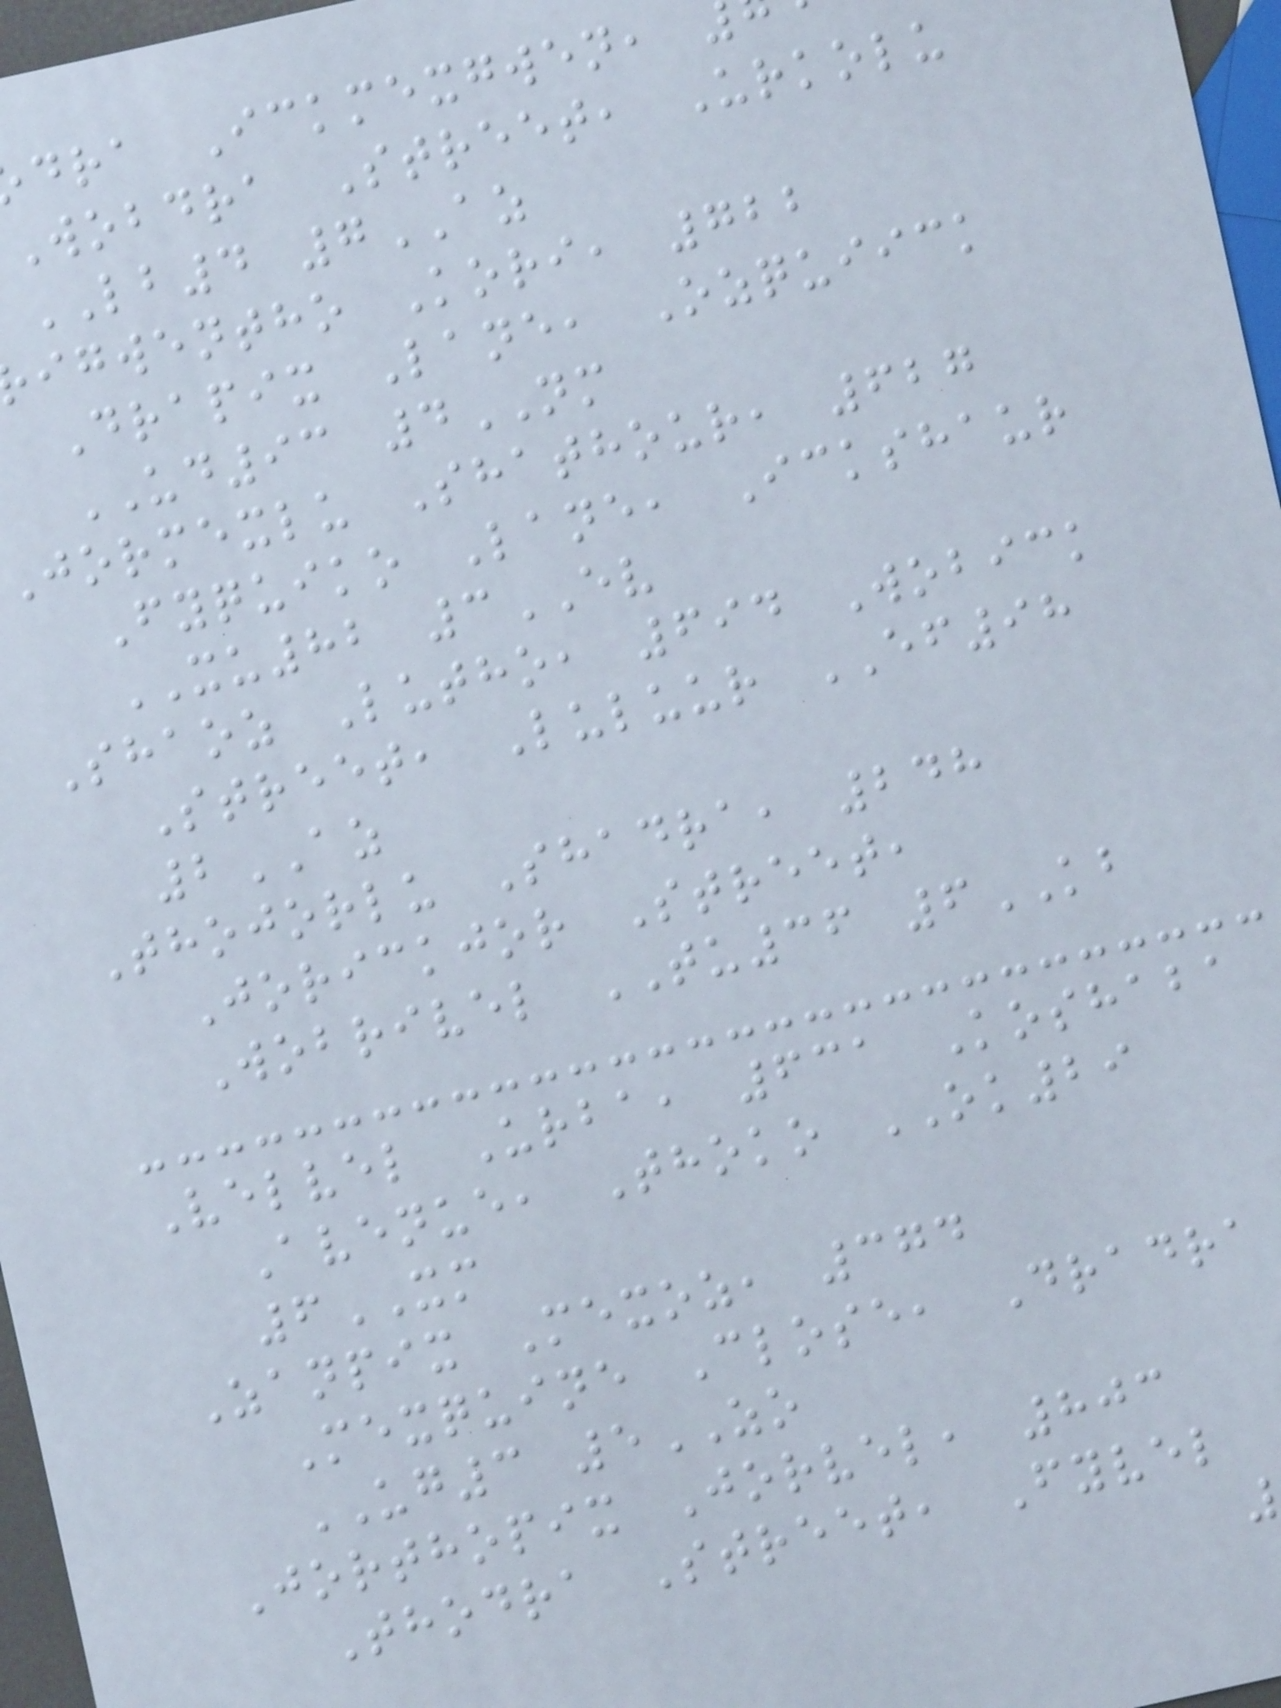dra Ickmexgwen,
Wobdra Street, Urkolu
LB4 7AZ
igwentho Kori, 722
Drapix Lane, Ozquiick
UD93 4NM
Jormexlu Shathour, 627
Fyquiko Lane, Ickshaur
XU82 3EV
Shaoz Lutho, 694 Wobick
Street, Luluur EF98
2AZ
Thojorlu Shadra, 248
Jorickjor Street,
Wobrivel TU36 6KB
Velvel Urba, 631 Koshaba
Avenue, Thoko OK29
6XM
Zanpix Mexoz, 374
Mexquine Close, Dradra
UG3 5ZO
Jorthopix Jorvel, 803
Thodra Street, Fyvel
